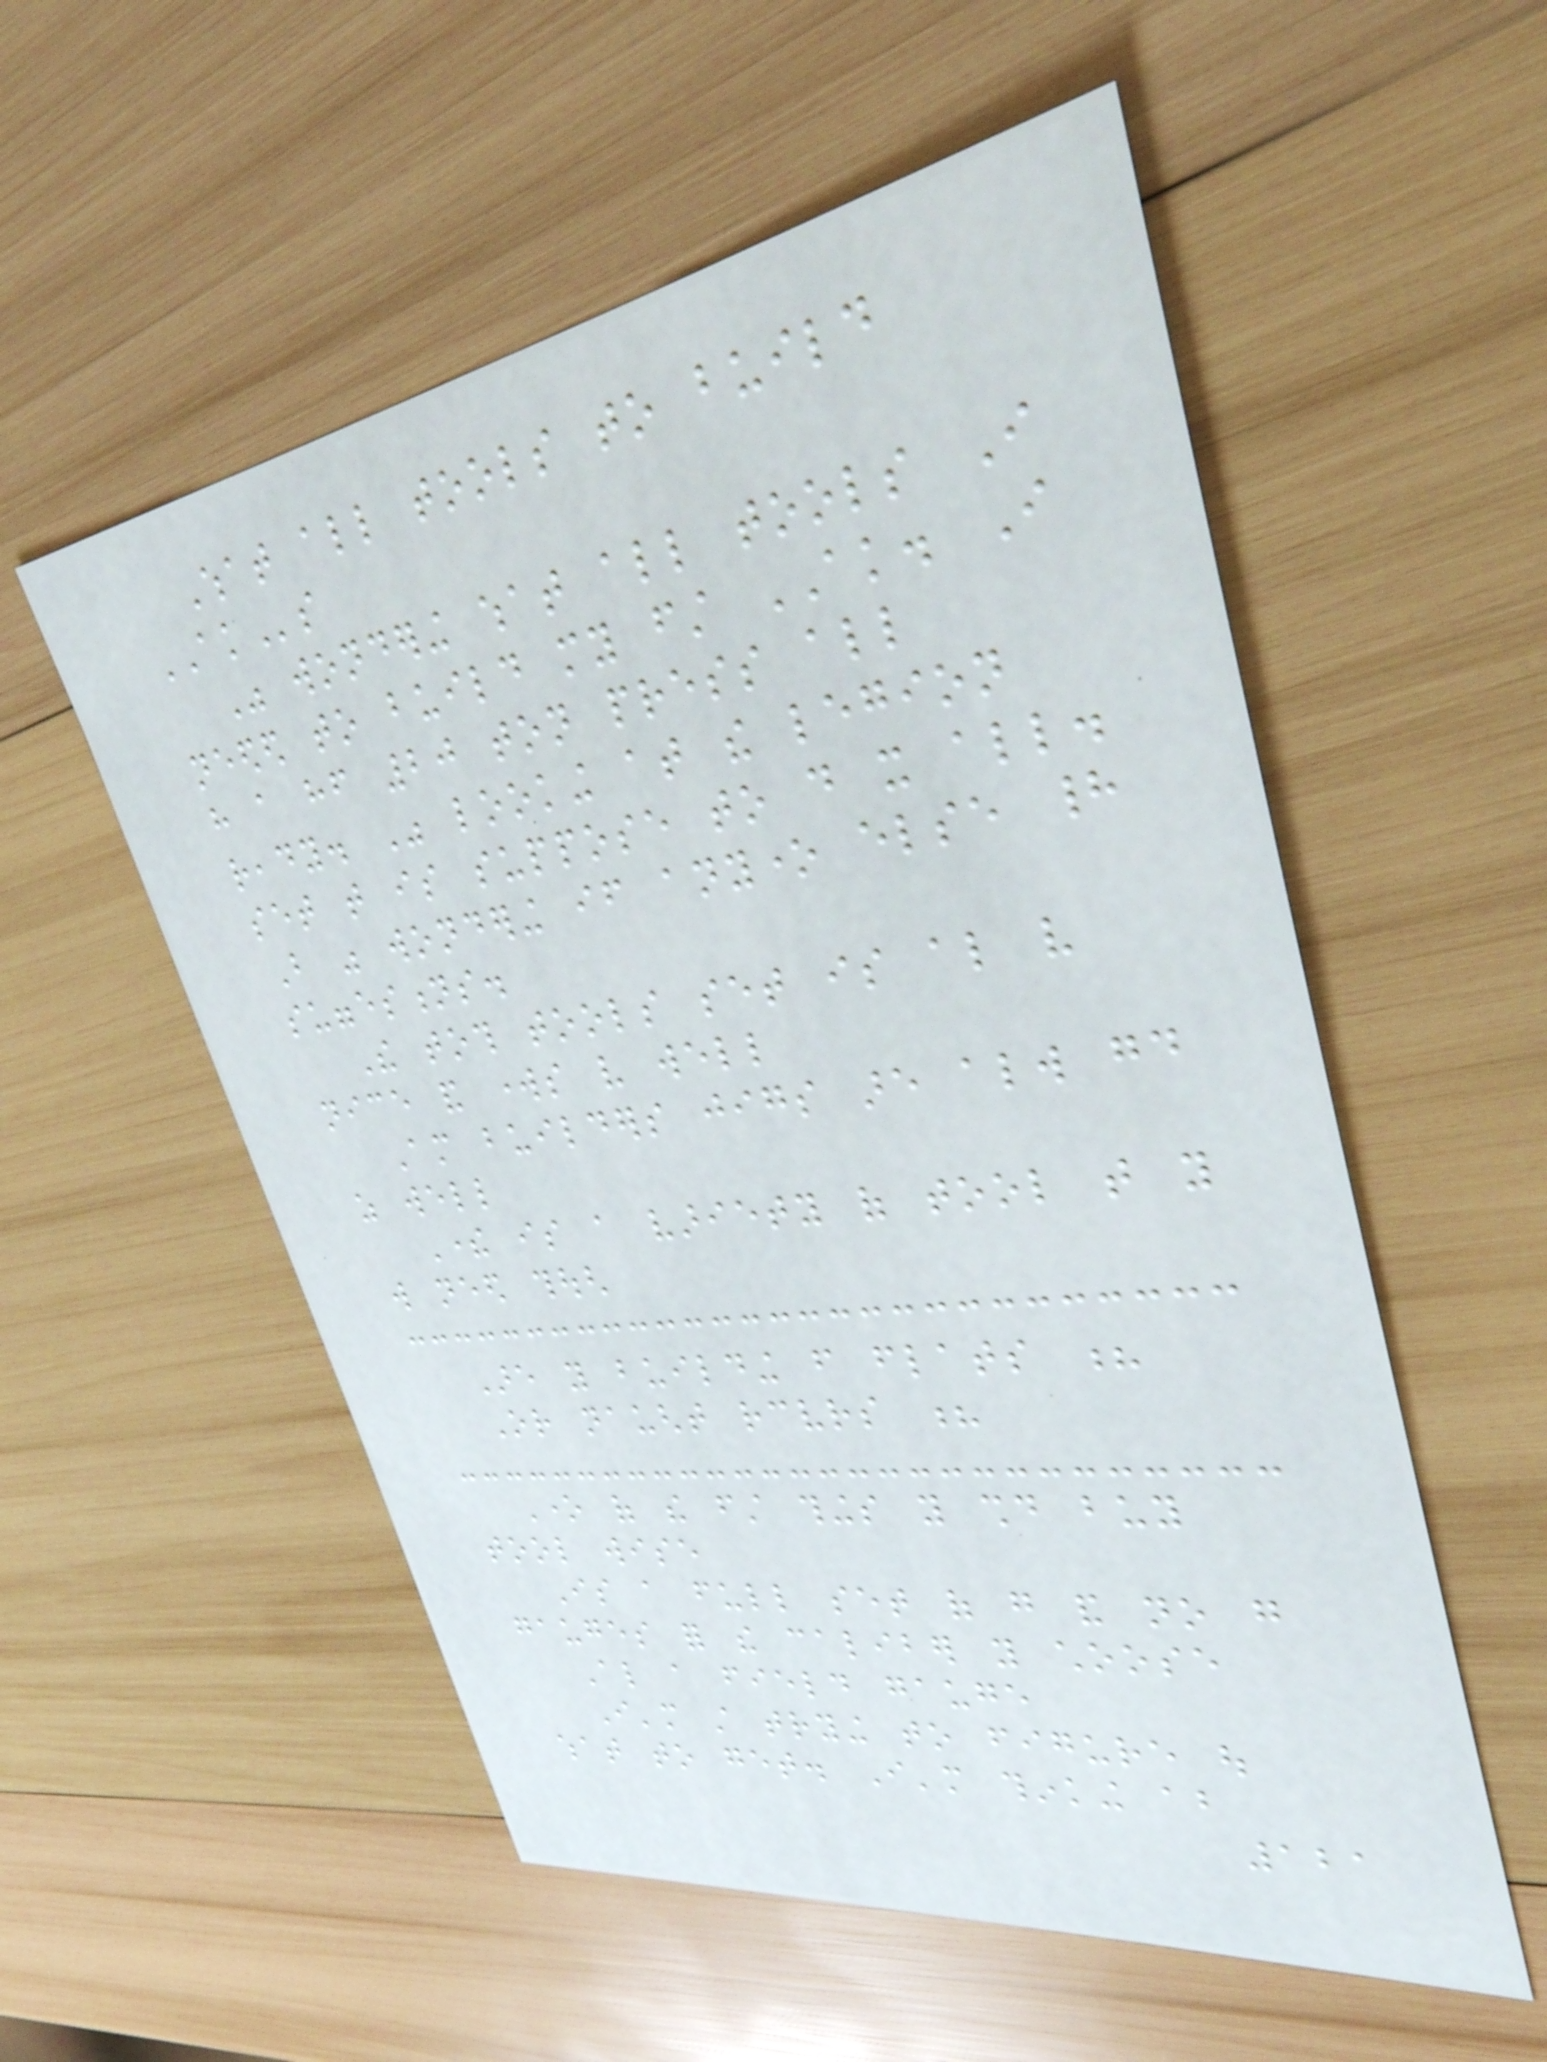What all tools to build
AKs
Was wondering what all tools I
needed to build my first AK. I
have a hf 20 ton press all
ready. Was looking at the legion
set that is suppose to do it all.
But was wondering if anyone else had
suggestions.
The toth tools set is also very
nice and works very well
Am builders jigs are always good
as well
There is a variety of tool that you
will need though
Are you building from flats ?
Or naught receivers ?
One of the first things you should buy
tool wise
Is a full set of go and no go
gauges for the caliber you choose
Also a field gauge
I'm still trying to figure out
what to get. I'm thinking about
121
